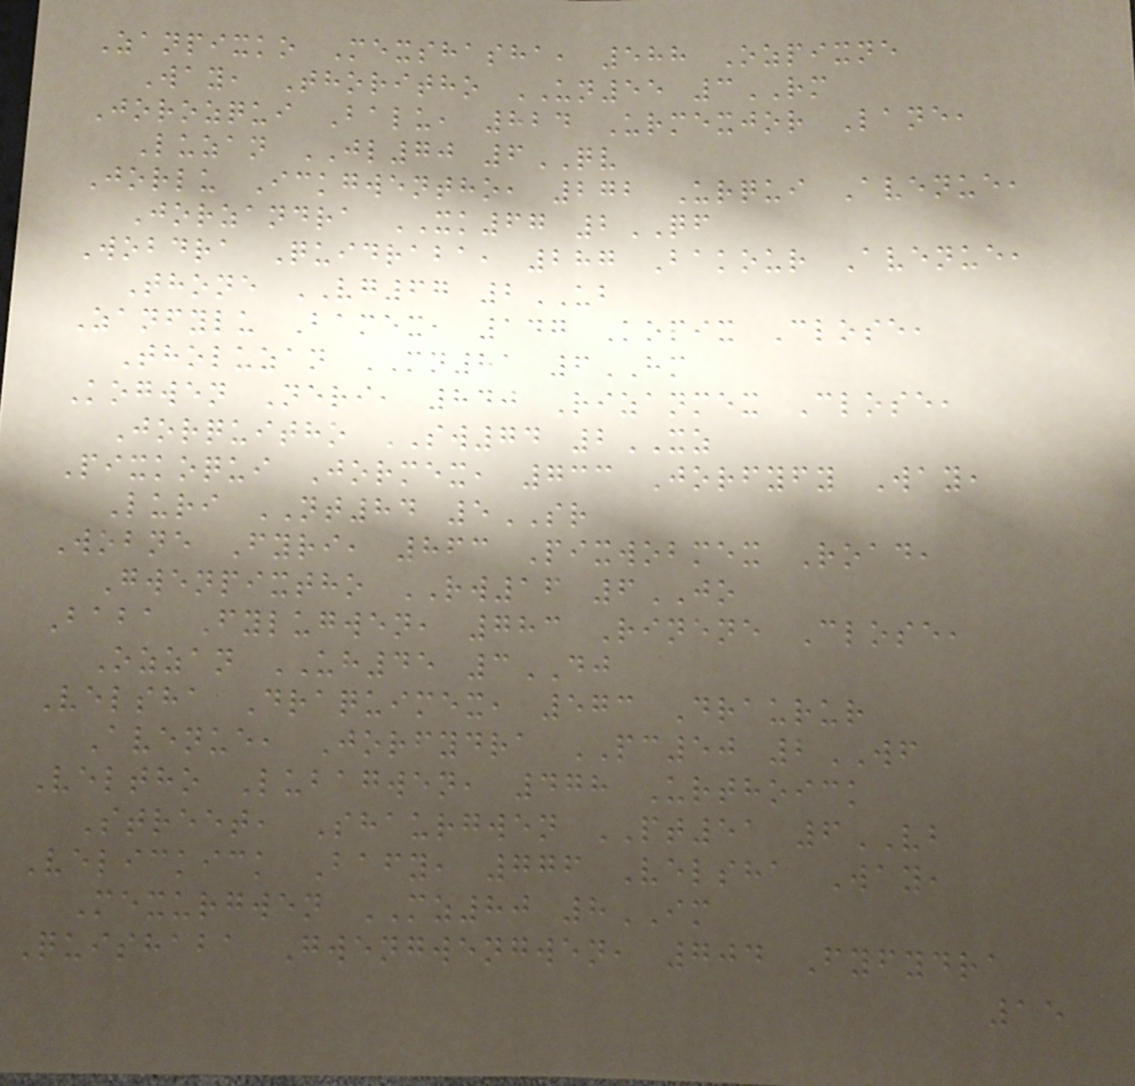Zanpixko Mexshasha, 588 Ozpixne
Way, Thoritho UN55 3RM
Jorozqui Balu, 824 Urmexjor Lane,
Luzan JL70 6QV
Jorlu Ickgwentho, 272 Urqui Avenue,
Jorzandra XK67 2QF
Wobdra Quidraba, 287 Bakour Avenue,
Thone VG67 2UB
Zanfylu Bamex, 147 Kopix Close,
Tholuzan MN81 6HM
Kogwen Neri, 840 Rizanmex Close,
Jorquitho SW74 2XZ
Pixkoqui Jormex, 733 Jorfyfy Way,
Luri NT84 5SR
Wobne Fyri, 863 Pixwobmex Road,
Gwenpixtho RW16 6JO
Baba Fylugwen, 783 Rinene Close,
Ozzan UH45 3DJ
Velsha Draquimex, 573 Draurur
Avenue, Jorfydra PC50 2WF
Veltho Lubagwen, 478 Urthoick
Street, Shaurgwen PT51 6VB
Velickick Bafy, 776 Velsha Way,
Mexurgwen MZ80 8IM
Quishaba Gwengwengwen, 704 Fyfydra
15
